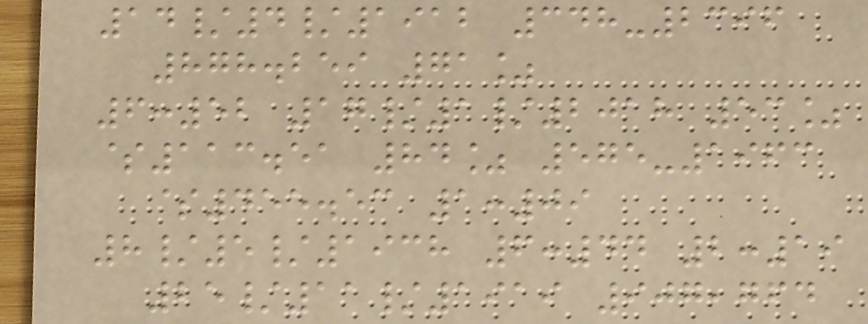14/4/1912 348-2396
878.259 71%
6:52 17/1/2018 53%
$113.51 84% 575-1963
$455.53 1:09
8/5/1938 6:44 2:19
25/11/1919 907,764
